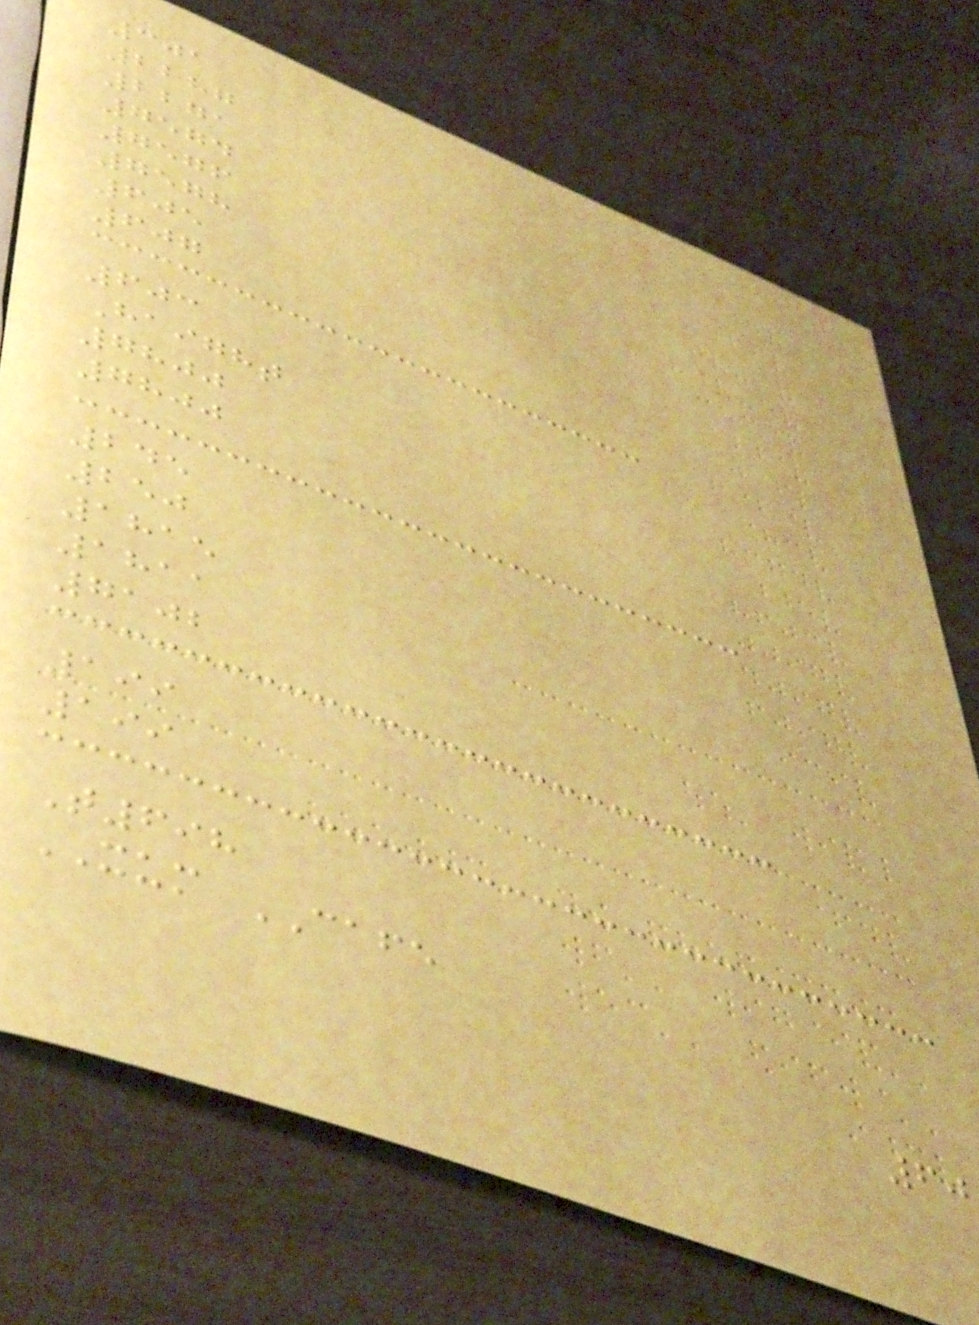301
2287
2271
7574
7576
7578
605
607
603
Haight
7800
7800
245
250
1815
1811
7102
199
199
T698
XUM CAFE
60
